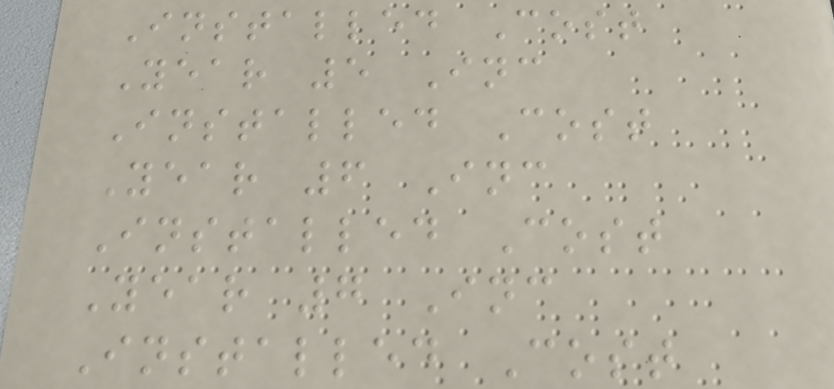Installed Cost
Year 5 Inc
Installed Cost
Year 6 Inc
Installed Cost
Year 7 Inc
Installed Cost
